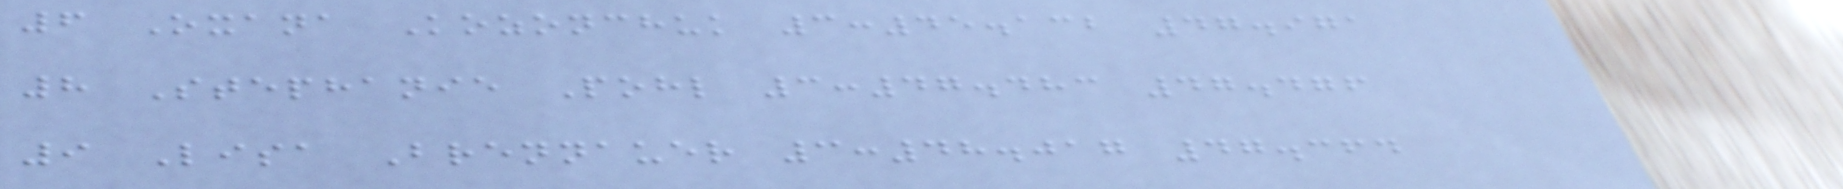6 Oxana Kozonchuk 3:45.132 47.971
8 Stephanie Pohl 3:47.483 47.476
9 Lisa Brennauer 3:48.017 47.364
